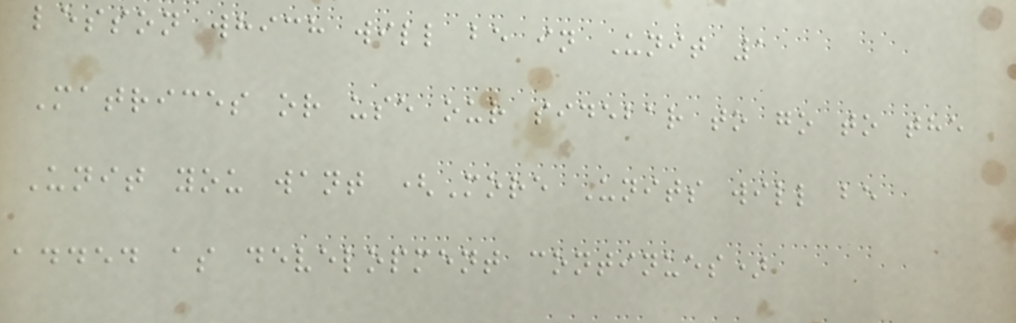lesson which will be in Unit 1
Matrices or use our sidebar to go to the
Unit you want (More Units will be
added as development continues)
